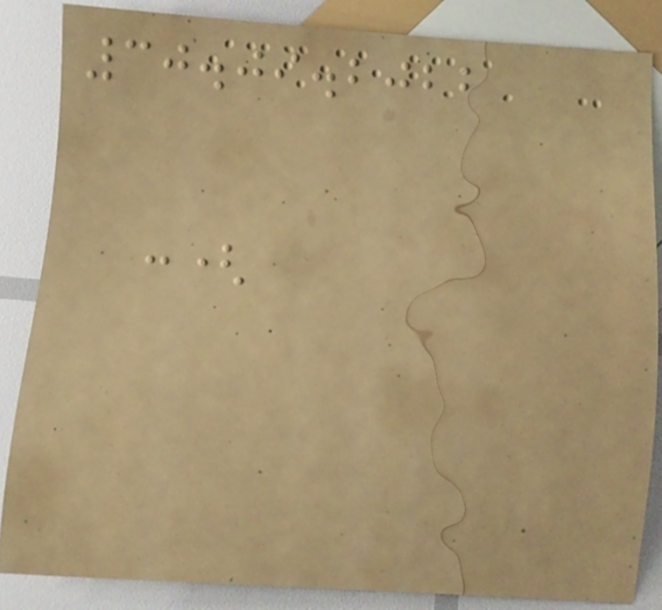30.09.2022
:(
